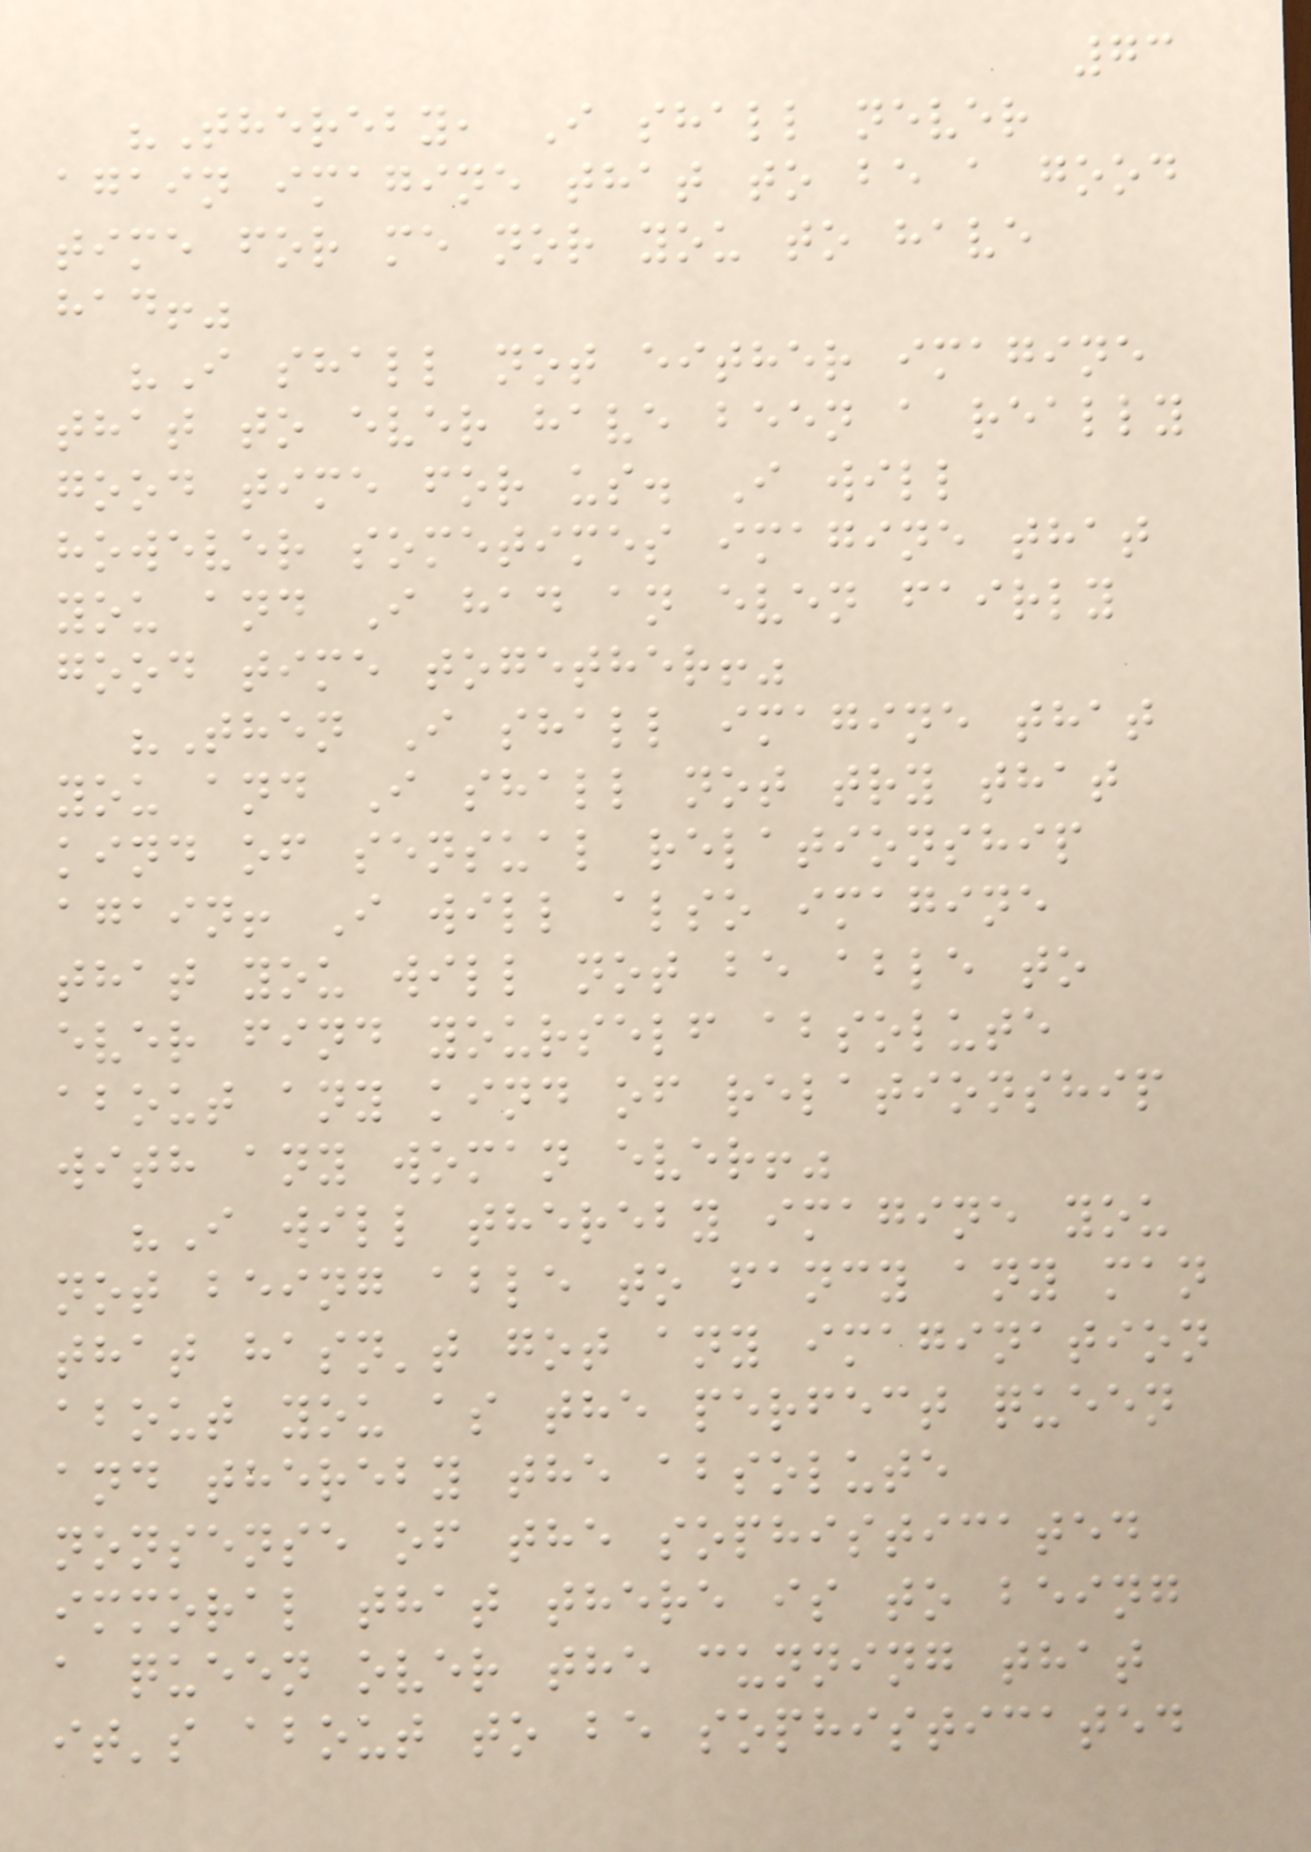73
"Thereby, I shall never
again imagine that to be a good
time for me nor you to have
had!"
"I shall not either imagine
that to ever have been a really
good time for us. I will
however sometimes imagine that
you and I had an even fairly
good time together!"
"Then I shall imagine that
you and I shall not try that
kind of sensual relationship
again! I will also imagine
that you will not be able to
ever find yourself absolute
about any kind of relationship
with any woman ever!"
"I will thereby imagine you
not being able to fancy any man
that hasn't got any imagination
about you as the perfect queen
and thereby the absolute
nonsense of the sophisticated
immoral that there is to being
a queen over the cunning that
it's about to be sophisticated
